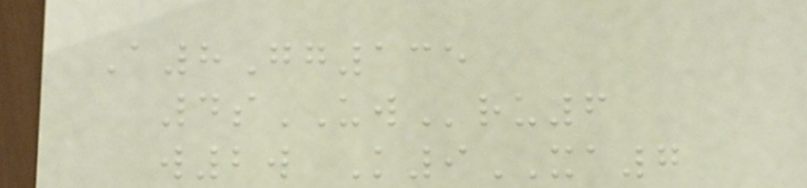A8Gg135
4sUWru6
w2w K9XA7
